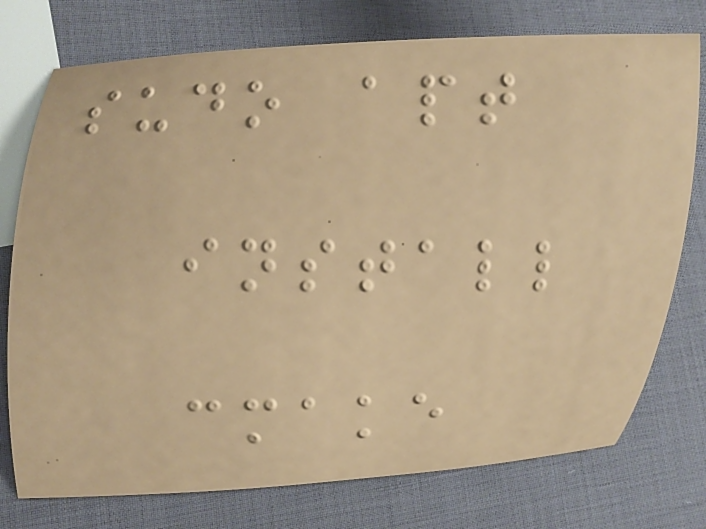sudo apt
install
cmake
